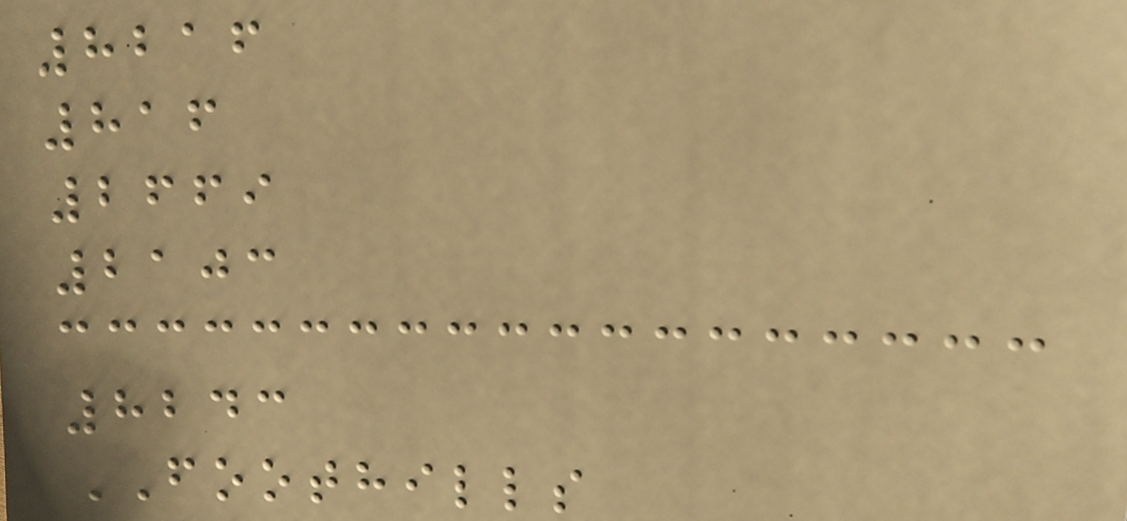8216
816
2669
2103
8243
FOOTHILLS
